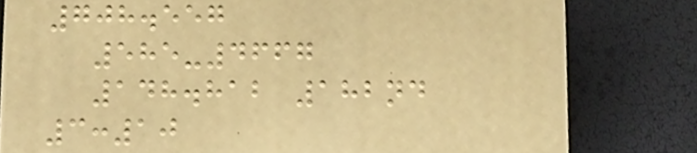708.557
585-4667
148.812 182nd
3:10
